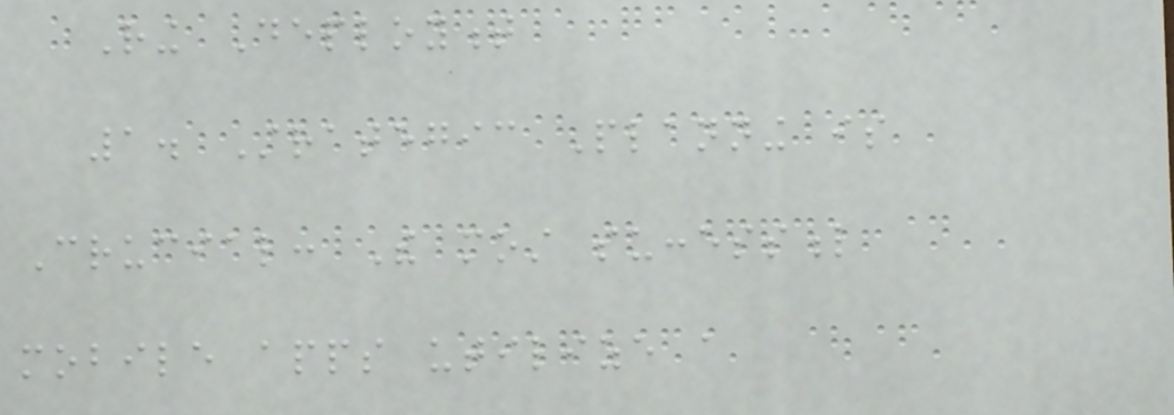Ring Deployment
1. Strategic Planning is
Crucial: The most successful
mobile apps utilize a
